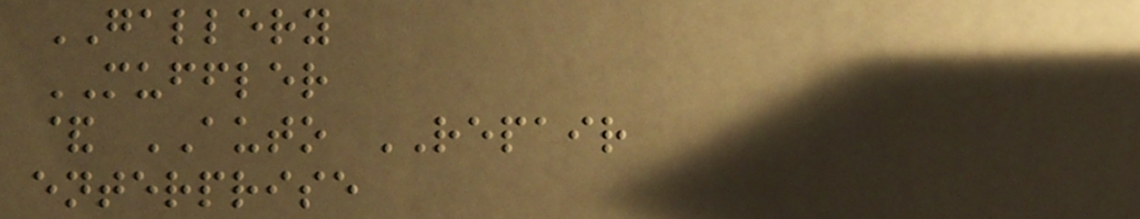GALLERY
MUFFLER
& AUTO REPAIR
enterprise
